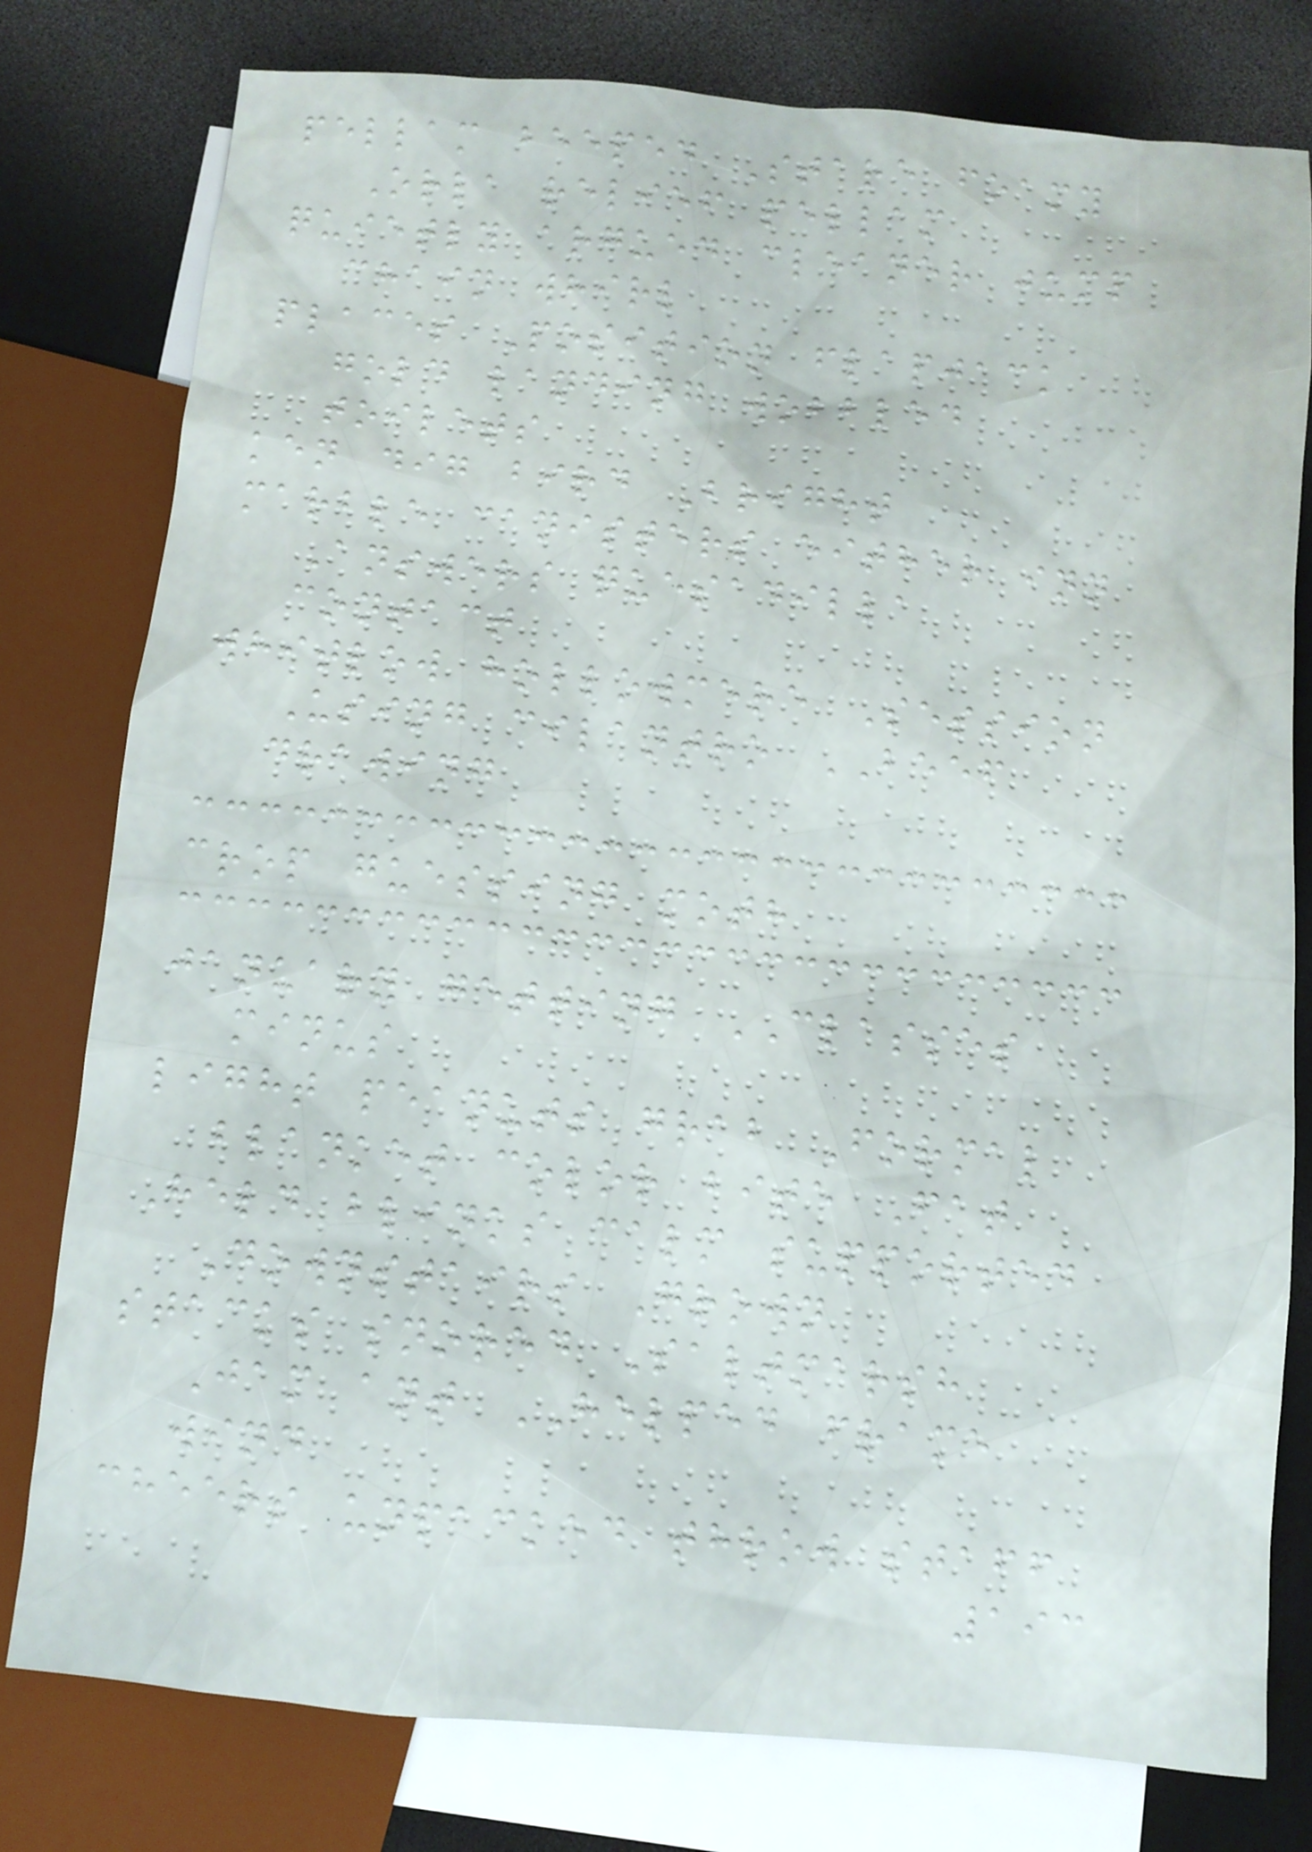pellam beeped Stare foamy
Orla relief pellam
quietly argued cleaner jump
chain whirl
places Position flapjack
gold landing wobbled
toilets
ken dig bird Bright
marble canisters either inn
Answers quesadilla
contact
whitlow hollowmere Session
Using cilantro BEEF
drawing
crop guessing moth
january getting CLASSES
minus
light peanuts grab Formal
blanket color bite Fat
Held blinks calm supported
Downstairs Grown
stacks snored Saltmarsh
Jam ant HELPED frame
wind
cheers unpacked throw staff
193
